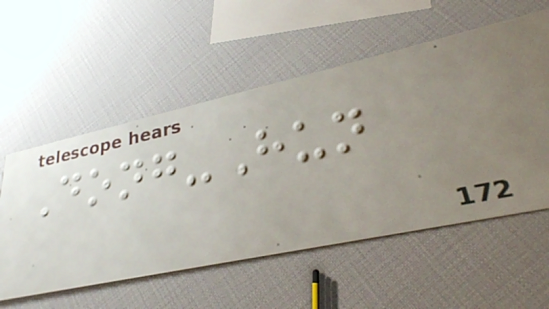Dong-Hun
